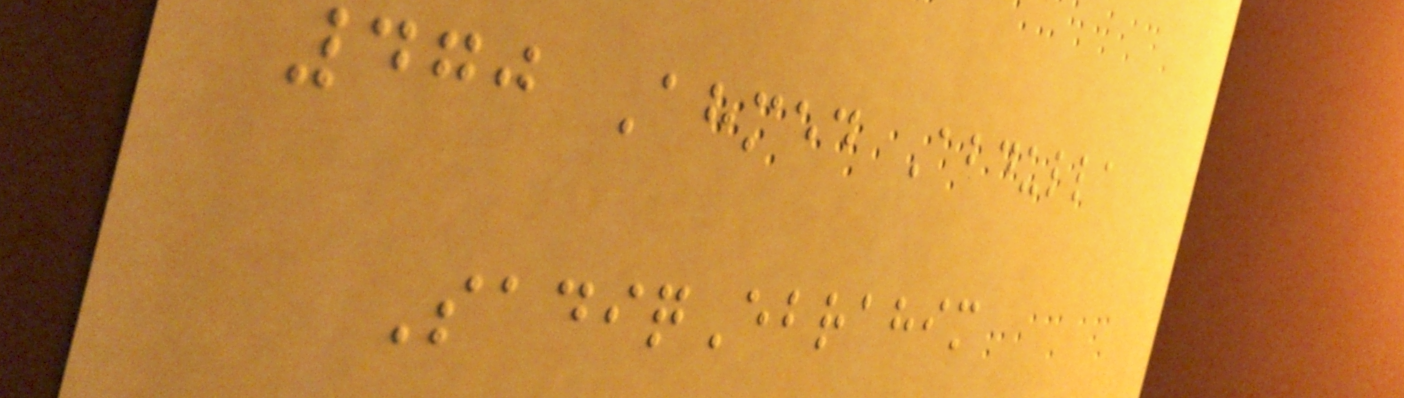470 Ahmed Abdulla
SadiqEbrahim
